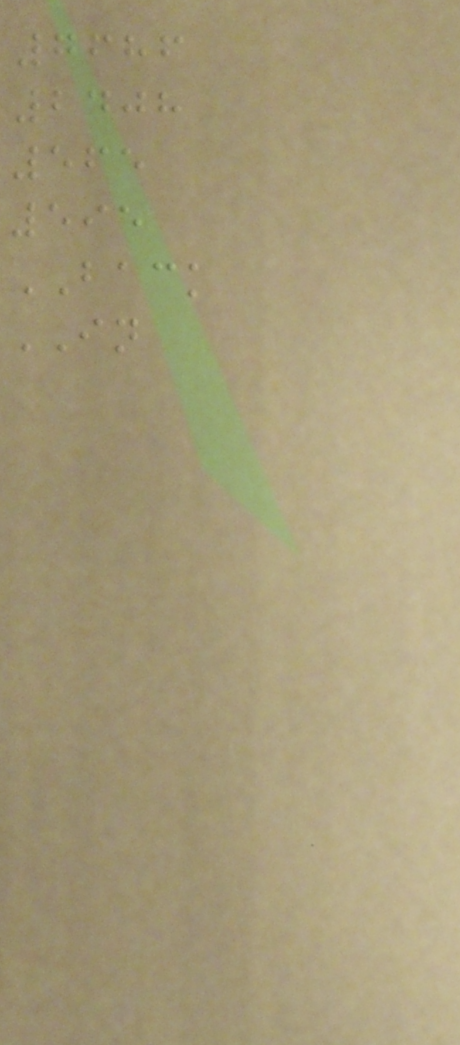7686
2408
565
595
BACK
IN
